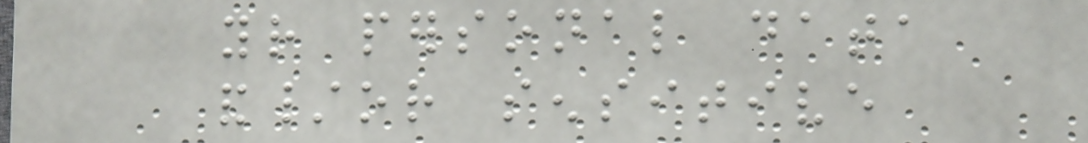your personal data
and/or sensitive
